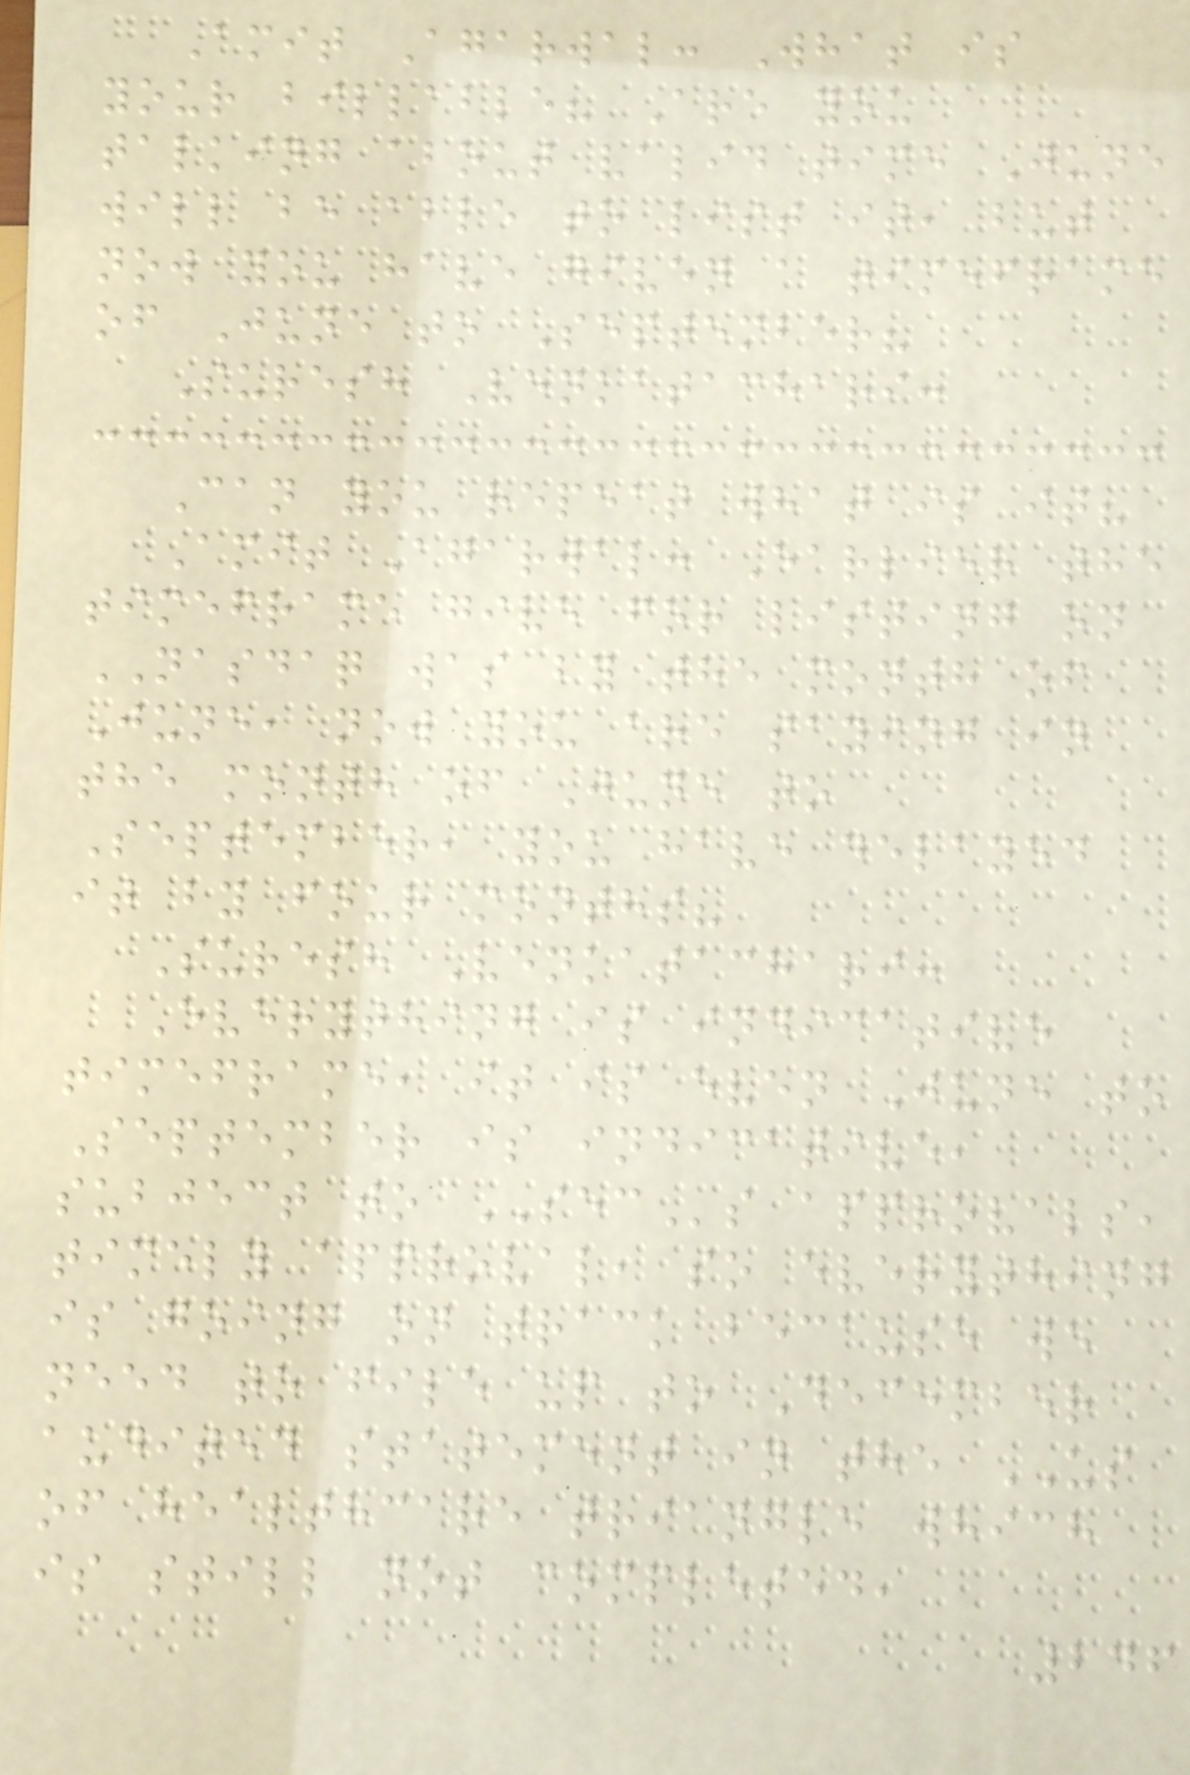Amit Agarwal: What is
your billable? Are you
talking about valid time June
will be able to list it, but
now you have given a timeframe
of June to September?
Suresh Venkatachari:
Can you repeat what is it?
Amit Agarwal: Earlier the
timeframe give for listing on
NASDAQ was by the month of
June, now you are saying in
the month of June to
September, you have delayed
it by four months?
Suresh Venkatachari:
Everything is indicative
timeframe, it is even June to
September is indicative,
subject to SECs approvals,
timely approval, so everything
is going on track because we
need to file up to December
audited statement in the US
of healthcare triangle which
is still not completed,
246
